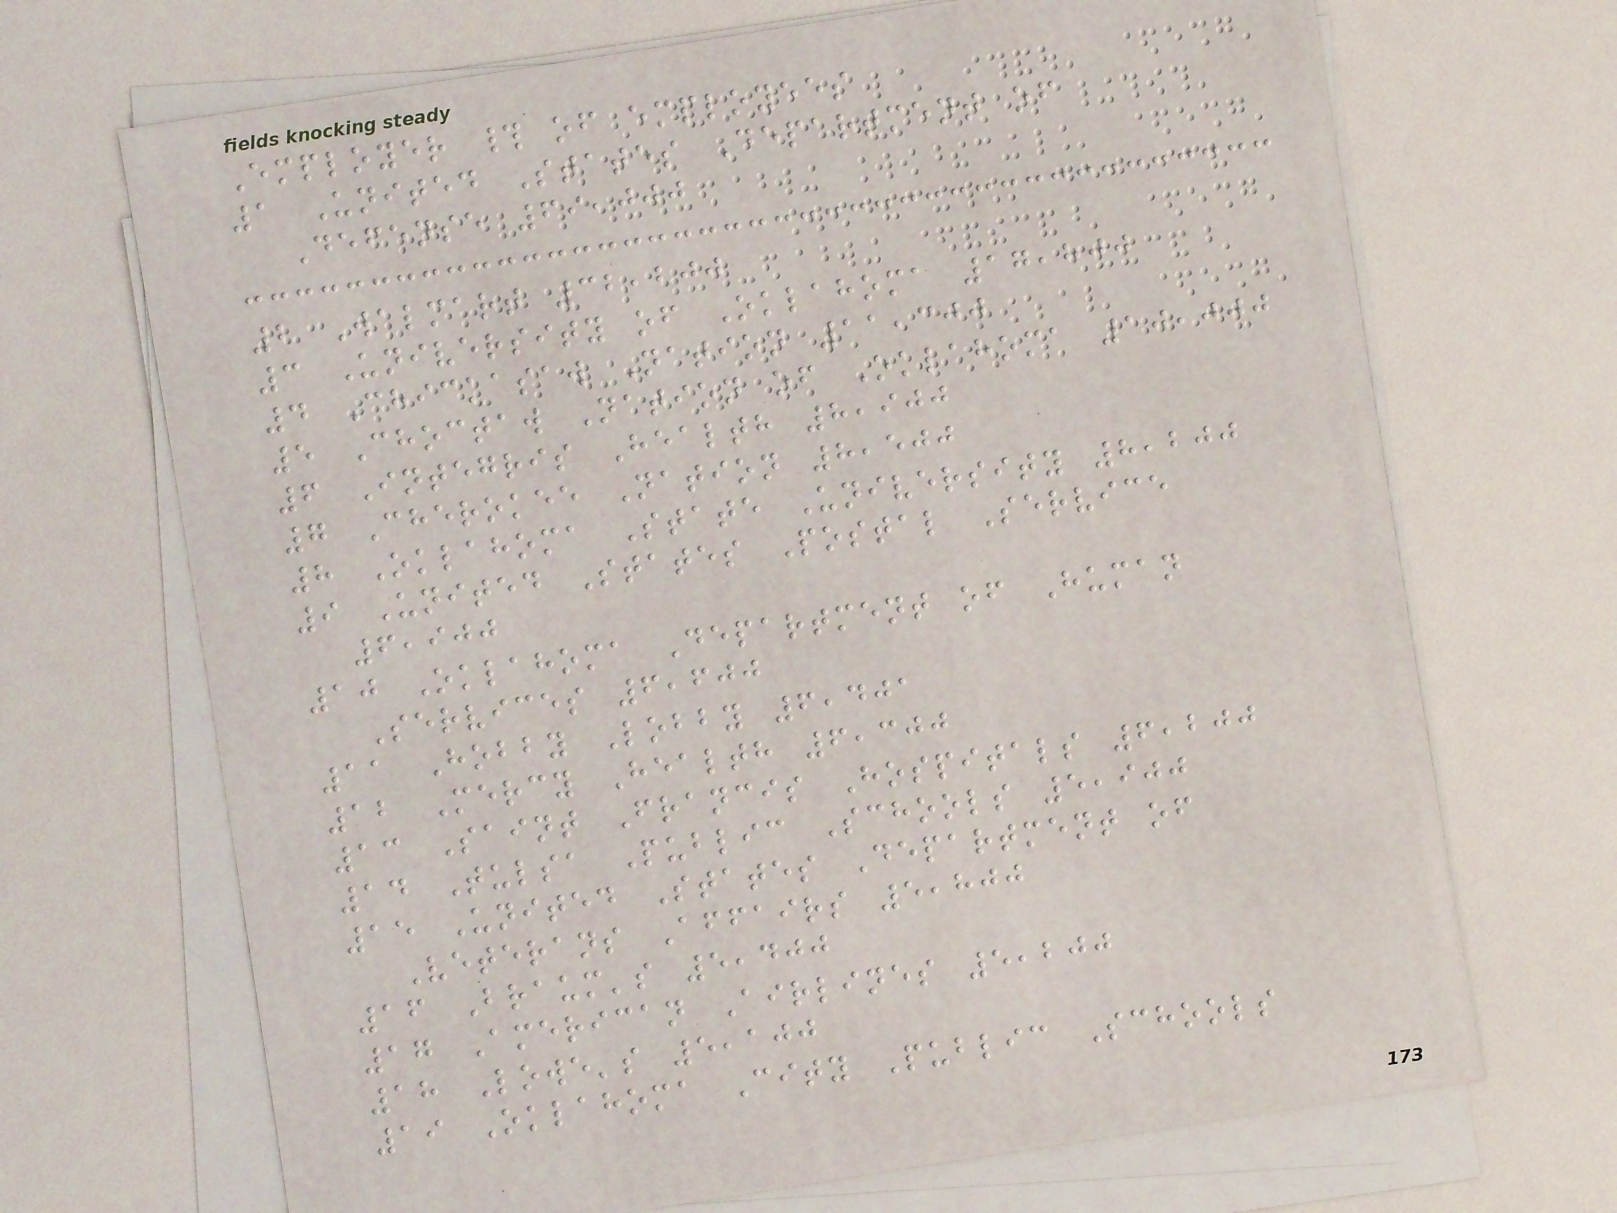Employer # of employees
1 United States Department of
Defense 69,000
2 Walmart 32,200
3 University of Oklahoma 17,800
4 Chickasaw Nation 11,300
5 Choctaw Nation of Oklahoma 10,000
6 Integris Health 8,900
7 Cherokee Nation 8,500
8 Oklahoma State University 8,200
9 United States Postal Service
6,900
10 Oklahoma Department of Human
Services 6,600
11 Hobby Lobby 6,401
12 Mercy Health 6,300
13 Saint Francis Hospitals 6,200
14 Tulsa Public Schools 5,900
15 United States Department of
Veterans Affairs 5,800
16 Braum's 5,400
17 American Airlines 5,200
18 Lowe's 5,100
19 Oklahoma City Public Schools
